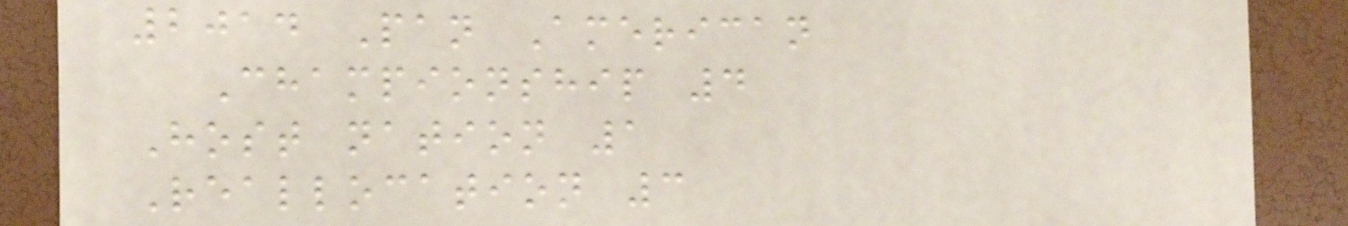2014 Pan American
Championship 4
Host nation 1
Reallocation 3
